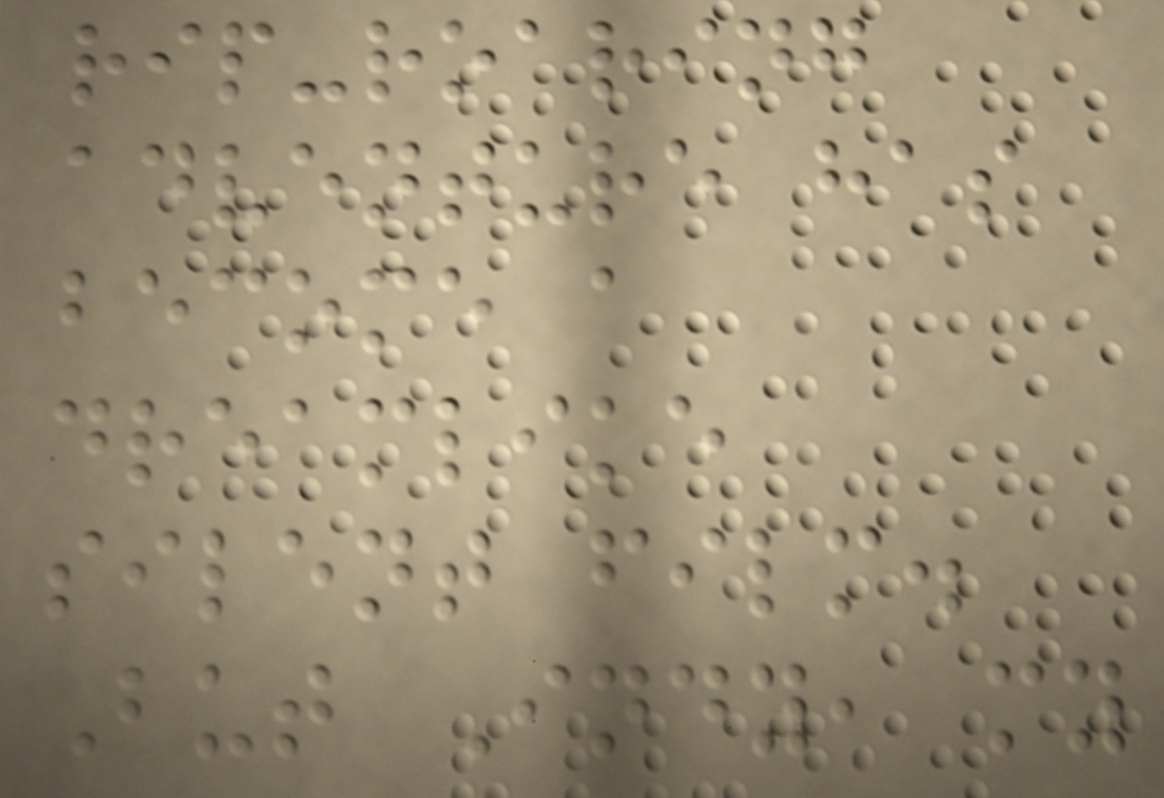rip-roaring
adventure has
become a
dreamlike
silent film.
But Indy, my
